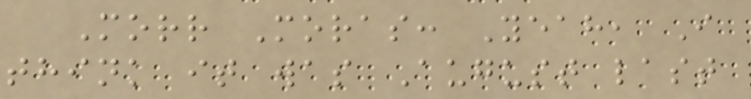Morr Moras: Yeah, I
think it was August last
